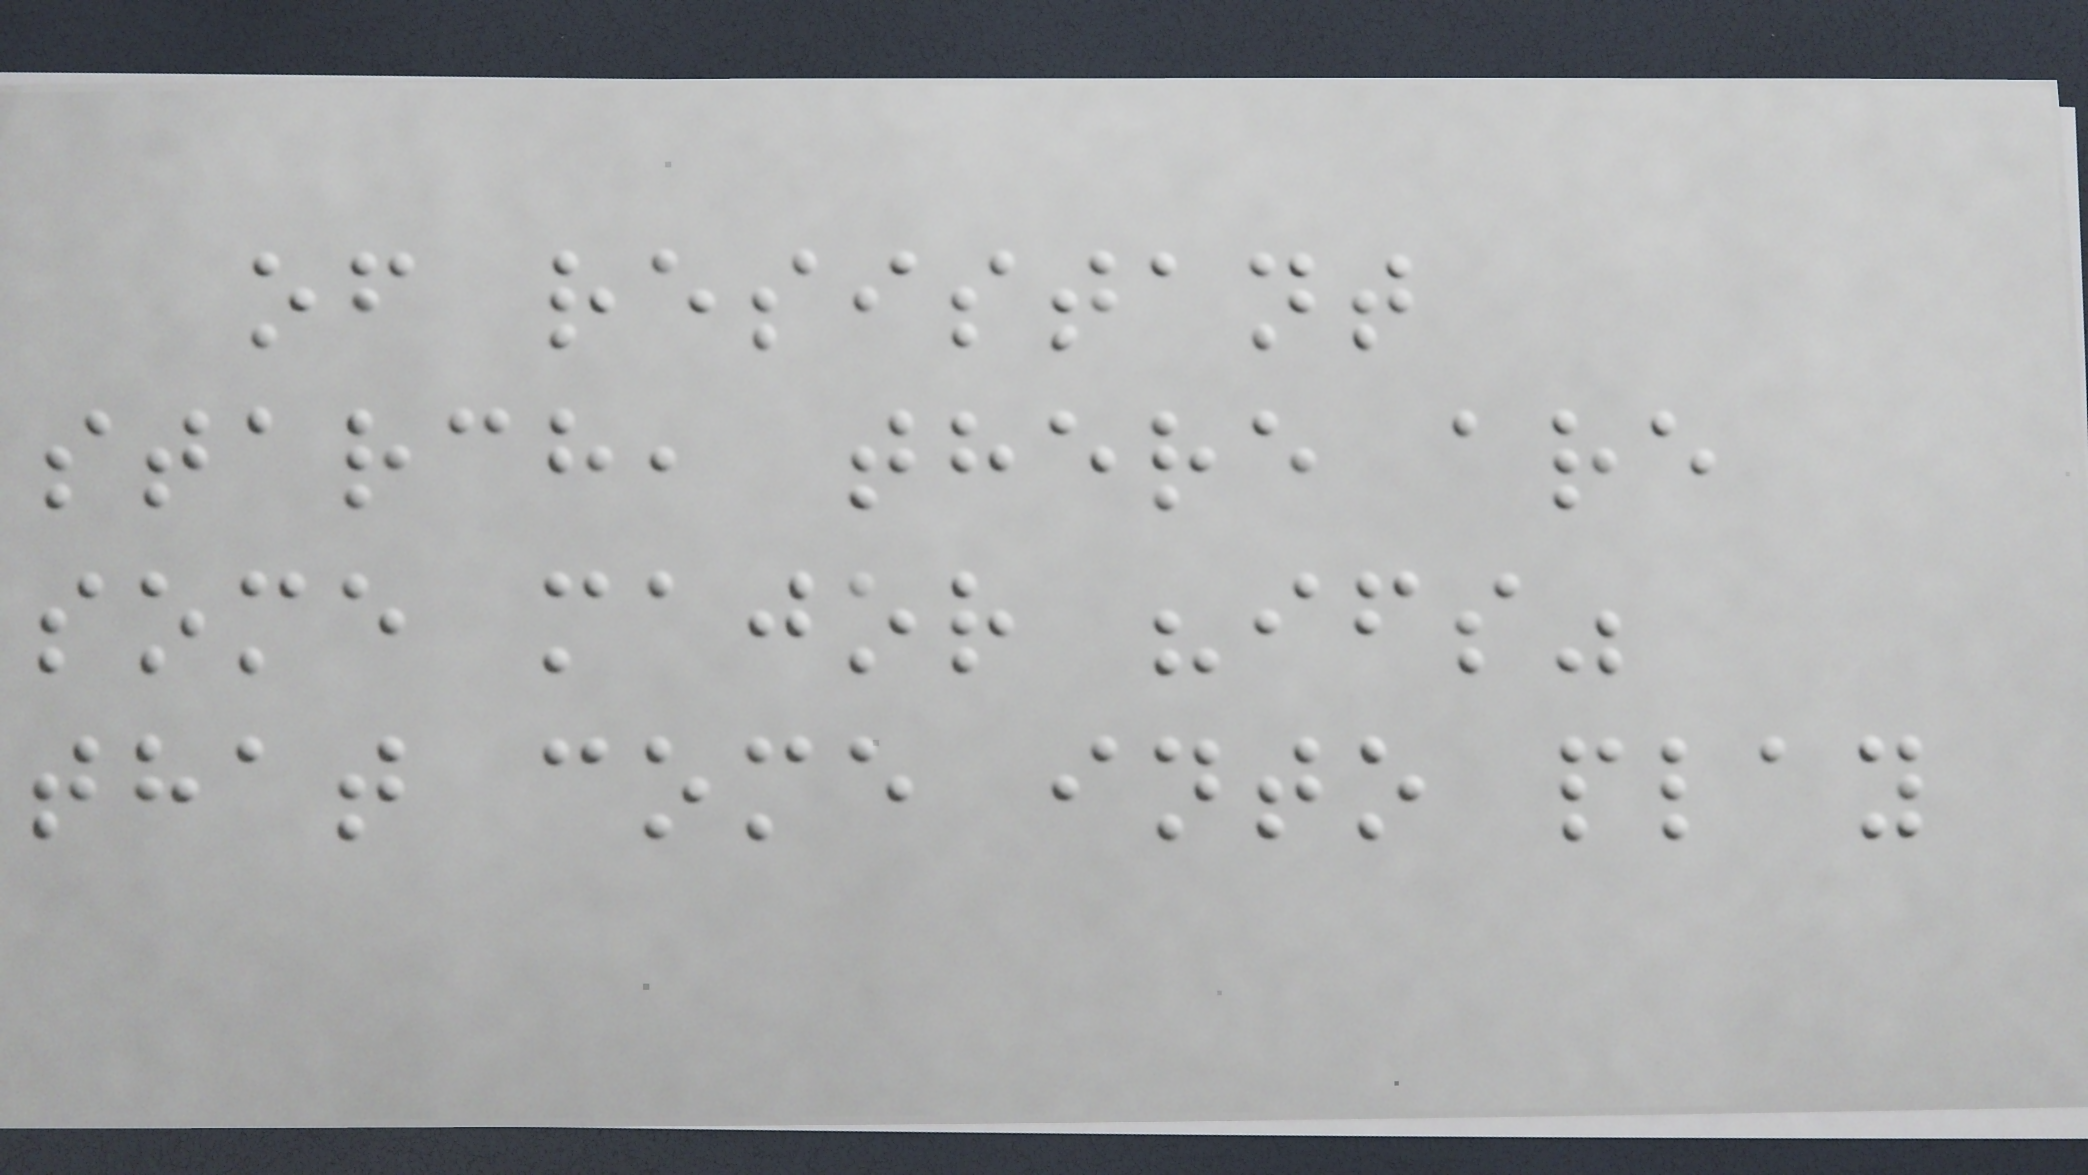of resistant
starch, there are
some major "ifs"
that come into play
